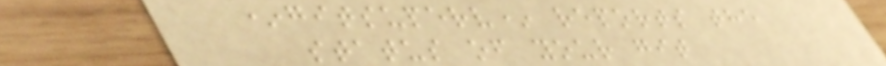*gitsuperv* reports the
status of your git
